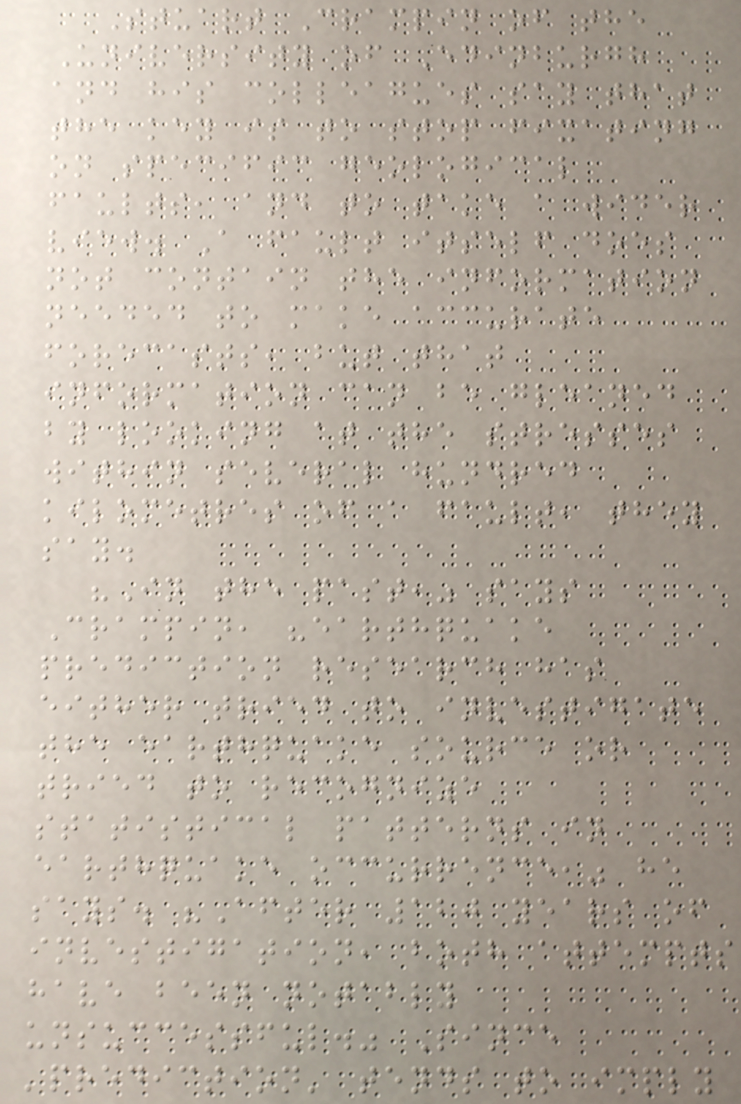Stuart Crampin of the
University of Edinburgh
and his colleagues say that
the key is to stop fixating
on specific geological
faults, and to take a wider
view. A fault itself does
not contain the information
needed to make accurate
forecasts, but that
information can be gleaned
by looking at the stresses
within several hundred
kilometres of a fault, they
say.
"In the past," says
Crampin, "earthquake
prediction research has
either tried to investigate
the earthquake source or
tried to recognize
statistical patterns in
earthquake occurrence," he
says. "After 120 years of
investigation, both attempts
have been notably
unsuccessful." Since
'prediction' tends to imply
